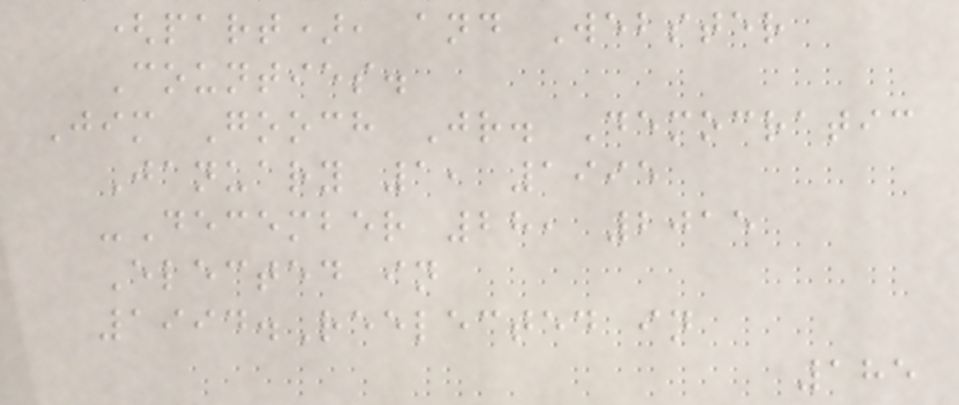(part), and Webster
Counties.
Jim Gooch Jr. Democratic
January 1, 1995
-December 28, 2015
Elected in
1994.Reelected in
185
